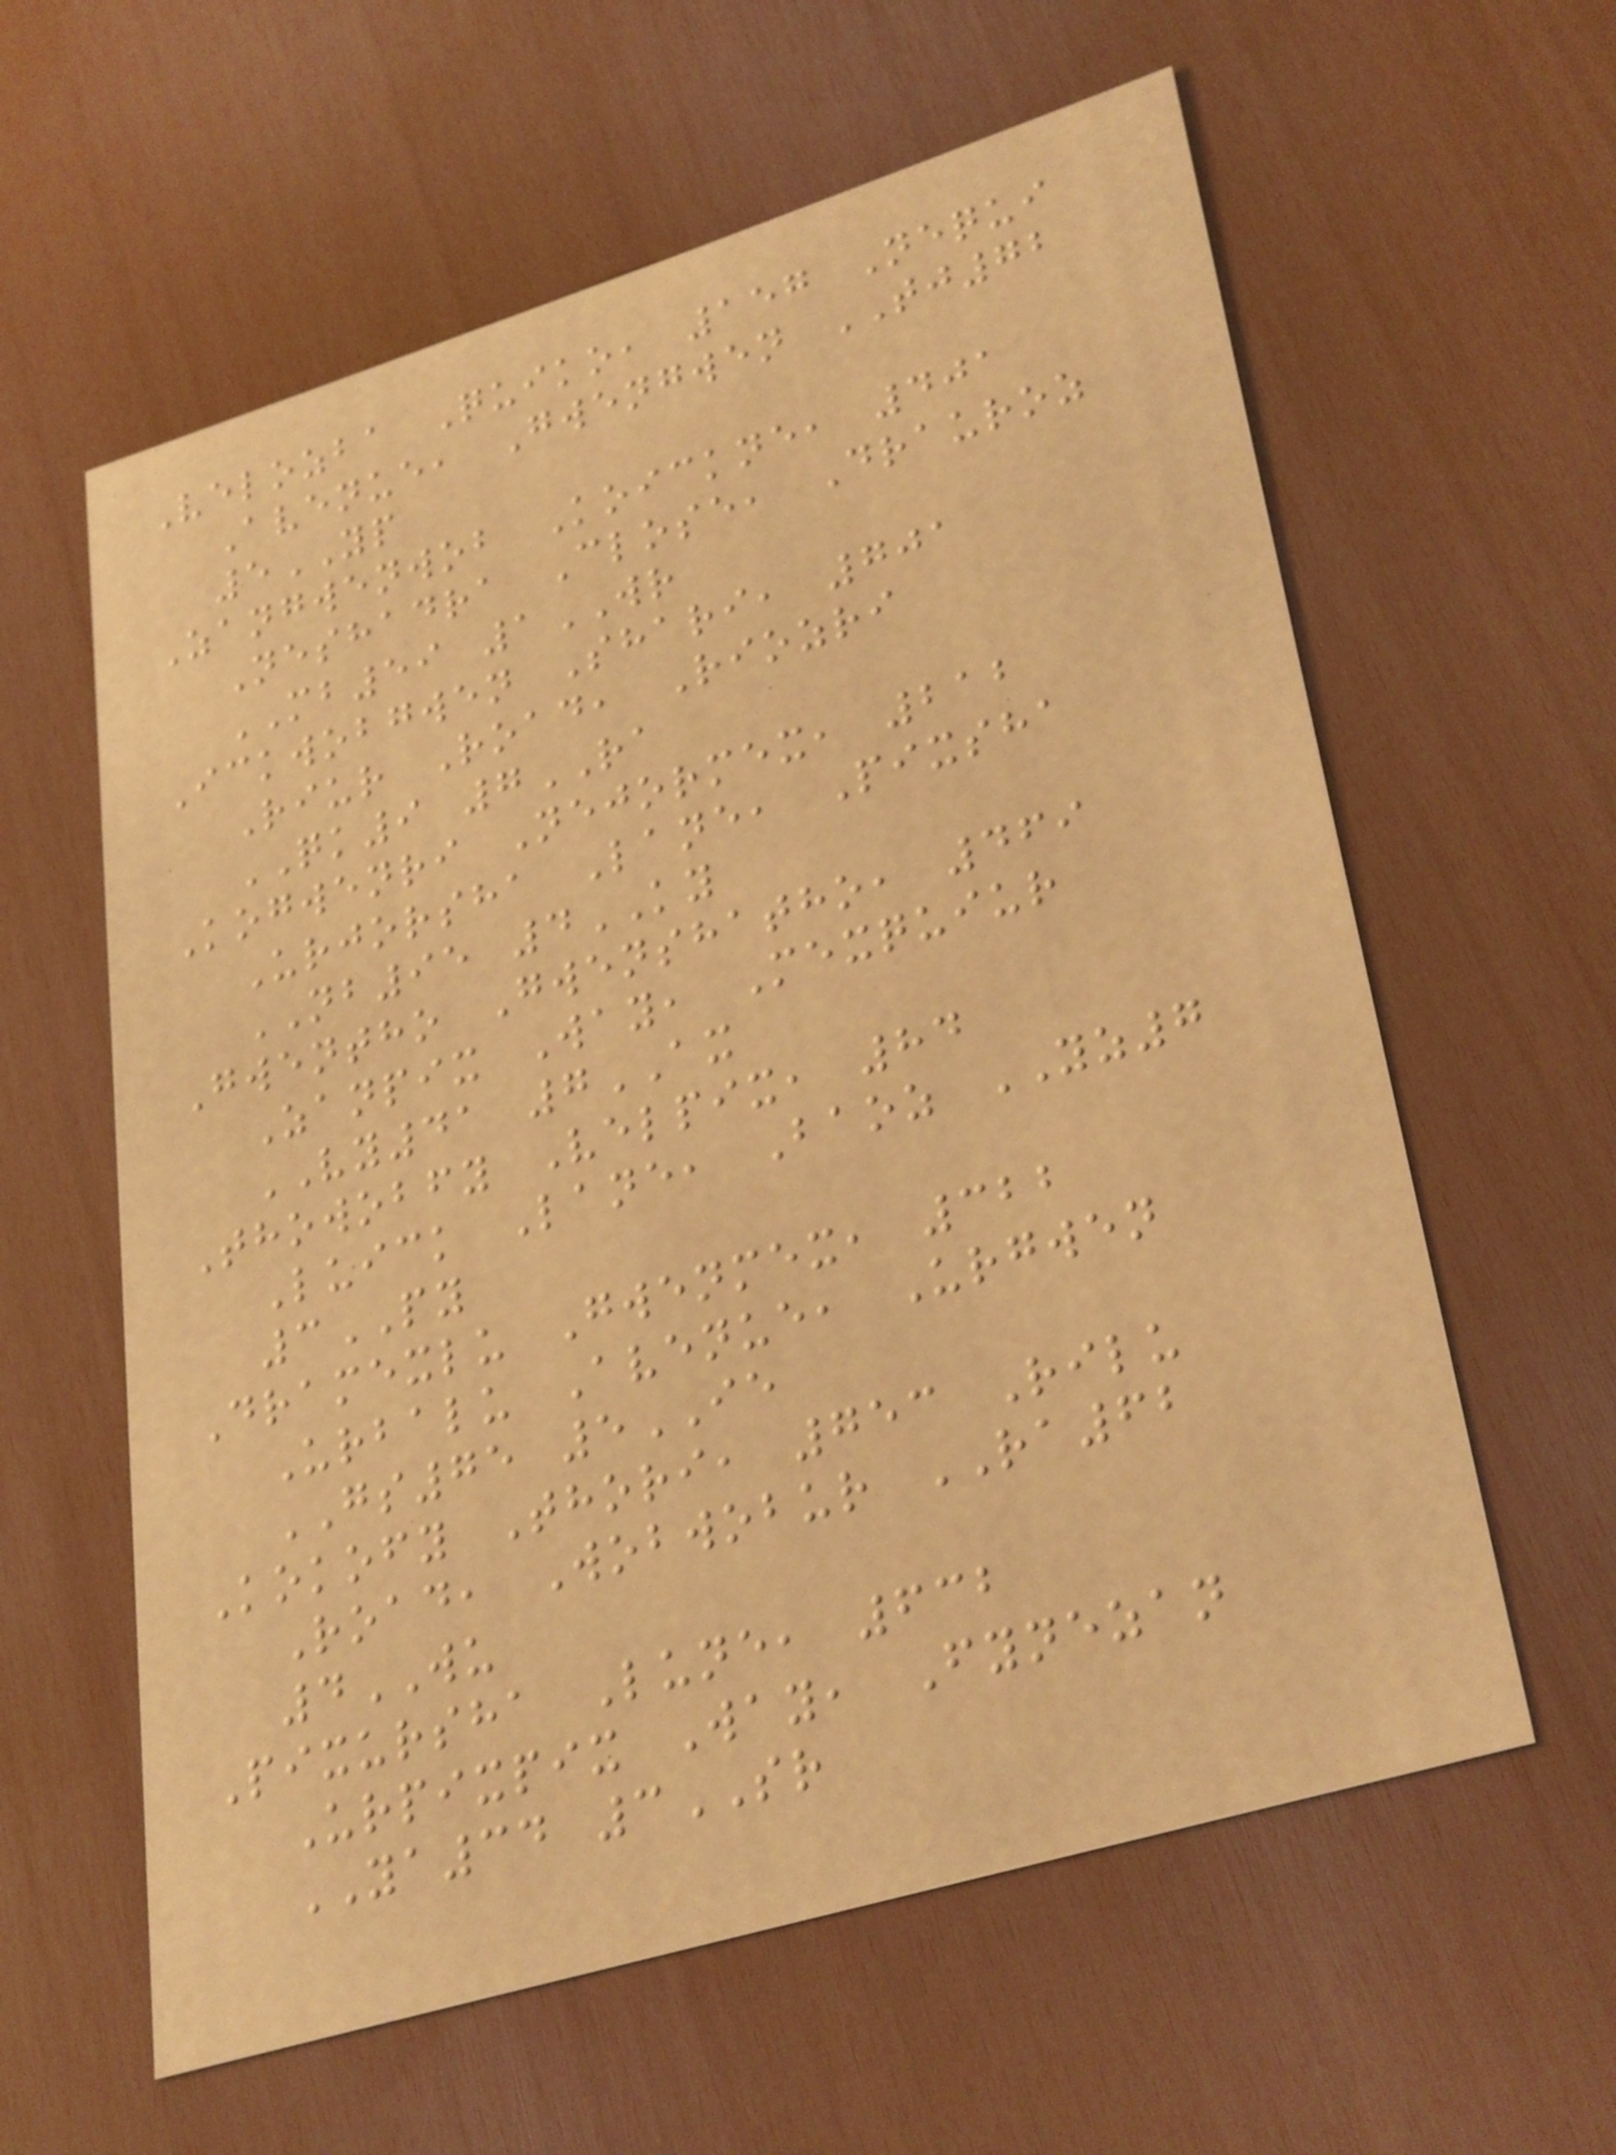Velozba Quiko, 157 Nequi
Avenue, Gwengwen TJ72
5YP
Zangwenwob Koickne, 401
Neshadra Close, Drauroz
MB59 1WR
Ickwobgwen Shari, 701
Riur Road, Riozri
QK9 7RA
Kogwenri Nejormex, 212
Urjorsha Lane, Pixsha
NB95 4KY
Gwentho Gwenshatho, 469
Zanpix Way, Mexquiur
VY41 7AX
Thowobfy Velpix, 84
Luick Lane, Baoz YZ7
3PY
Dramexlu Gwenmex, 322
Urbalu Avenue, Urgwen
GS75 5IE
Kokofy Thori, 753 Rilu
Road, Wobwobur RA62
4WU
Pixursha Lune, 632
Urpixpix Way, Fynezan
YA34 3SR
